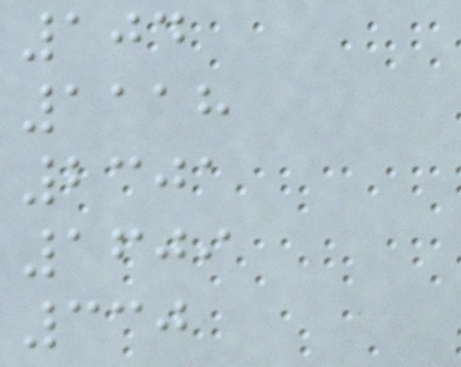104
1118
2301
1609
330
